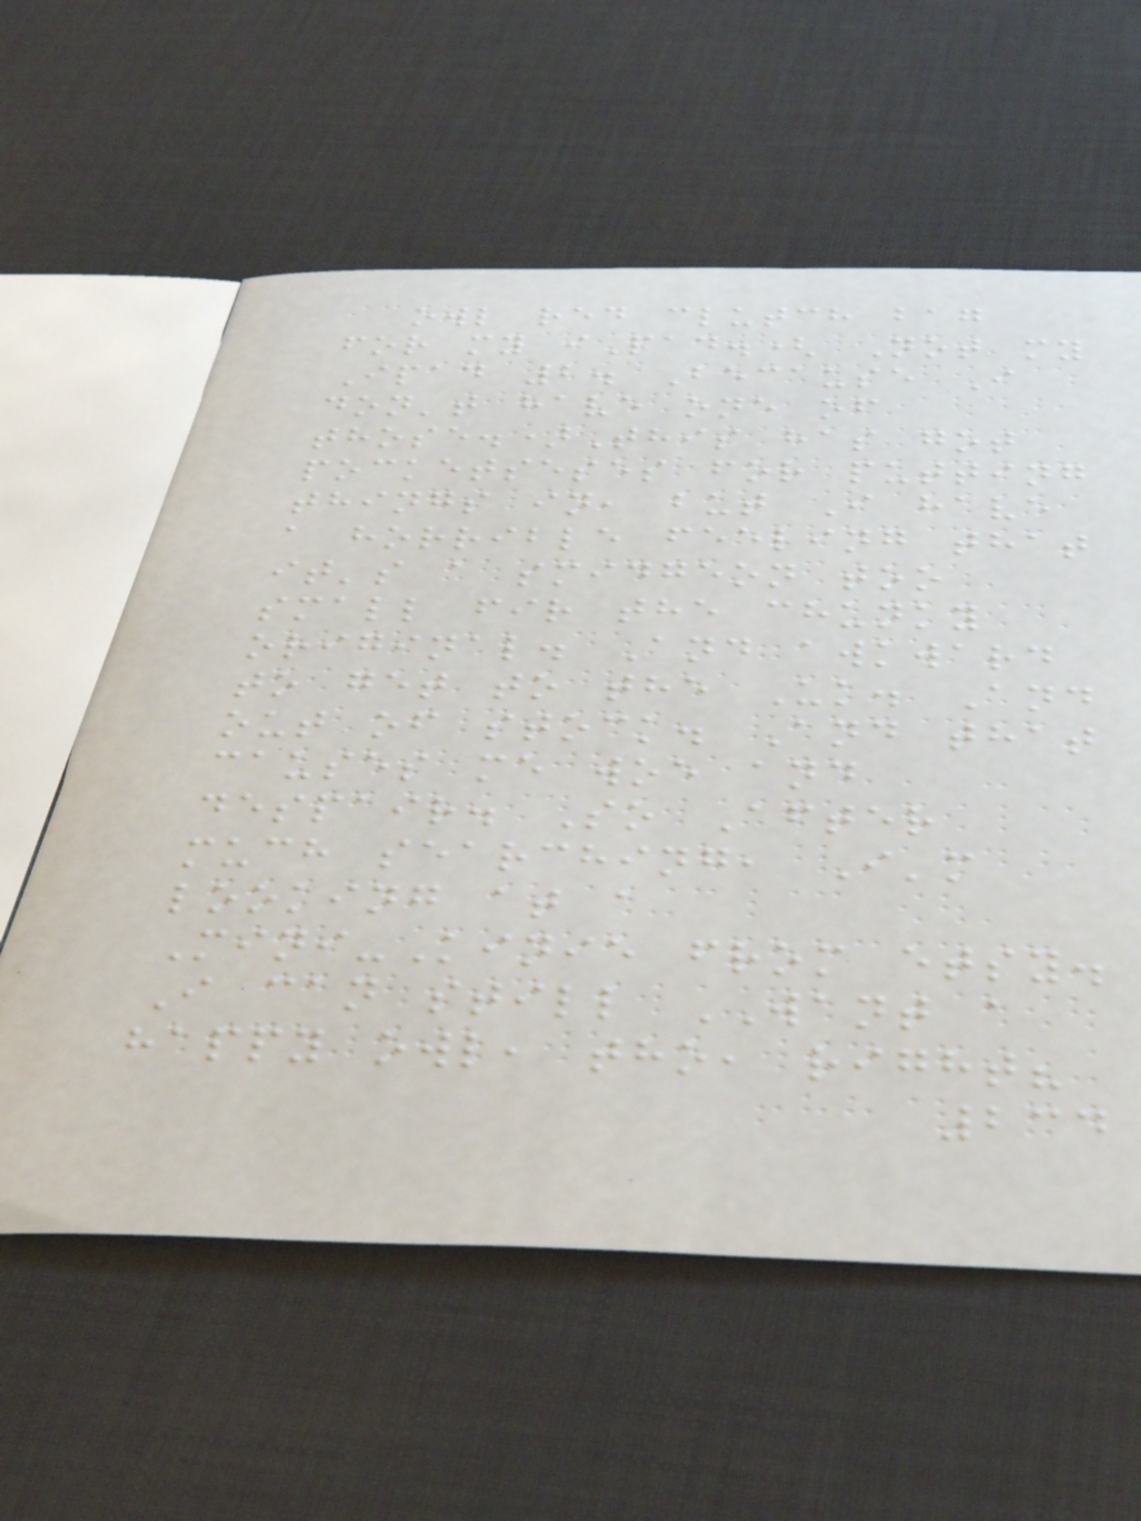owl red clutch bag
for my iPad.( Not my
Ipad 2. Because I
don't have one of
those.)This has got
pocketseses for putting
things in, but I have
a horrible feeling that
it's a smidgeon too
small fir the chunky
original. And awkward
to get to the Uk. And
out of stock. And that
causes me woe and
despair. So After
much searching, I'm
looking at a
Mini-Kinie from etsy.
I can still WANT a
happy owl, tho, right?
234
